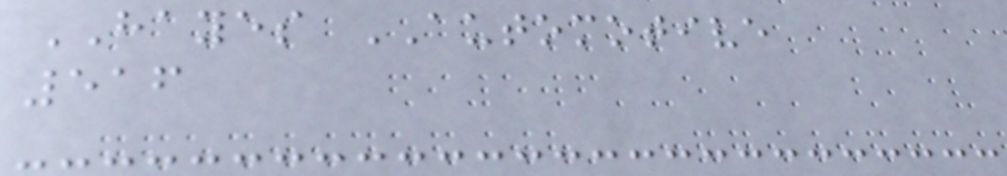HAYES AUTOMOTIVE
516
